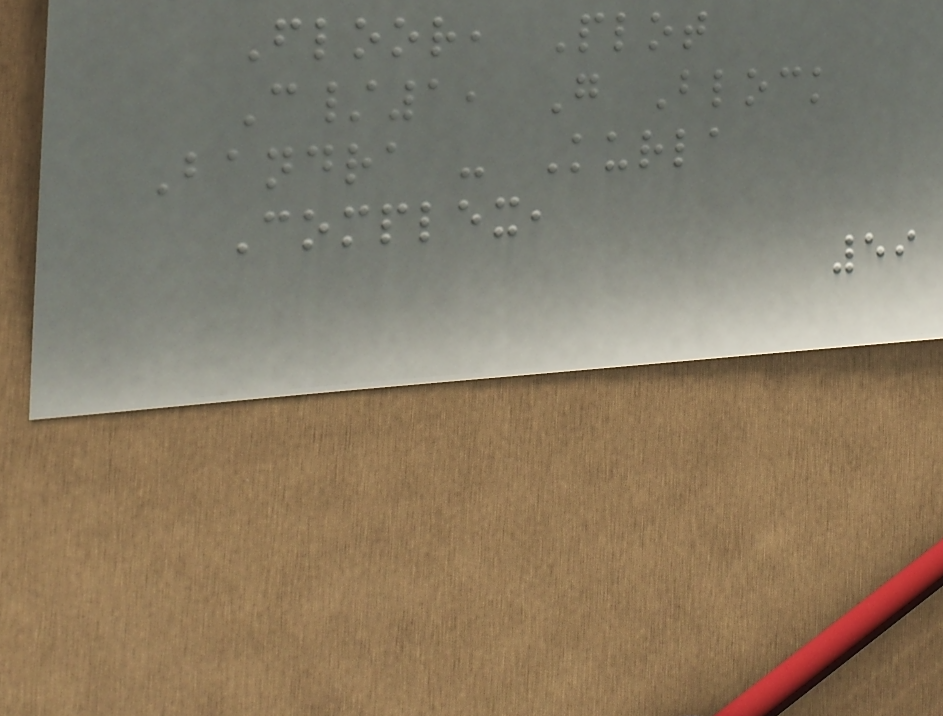Floor, Plot
C/1, G Block
Bandra - Kurla
Complex,
59
